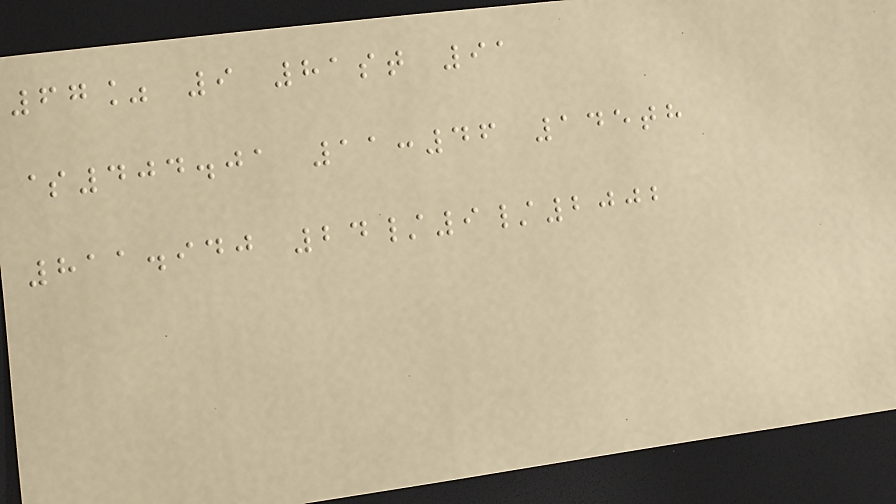67% 9 81st 91
$404.01 11:46 145th
811.940 24/9/2002
